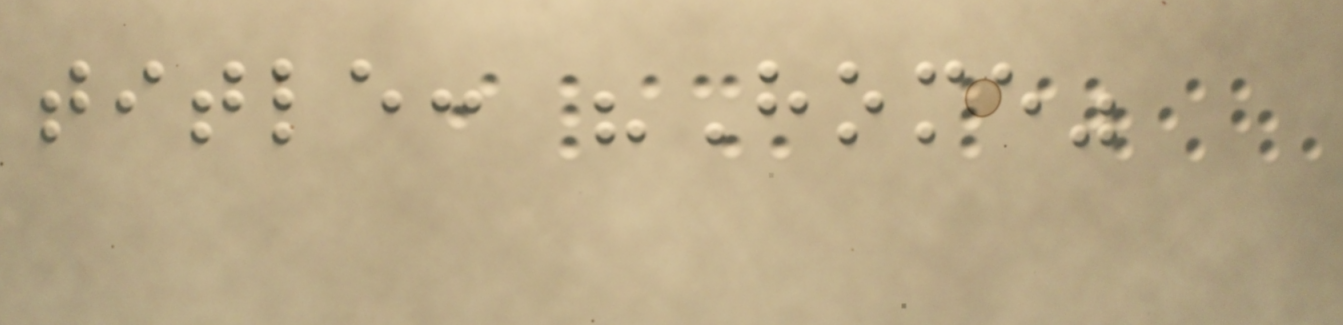title: "Home"
